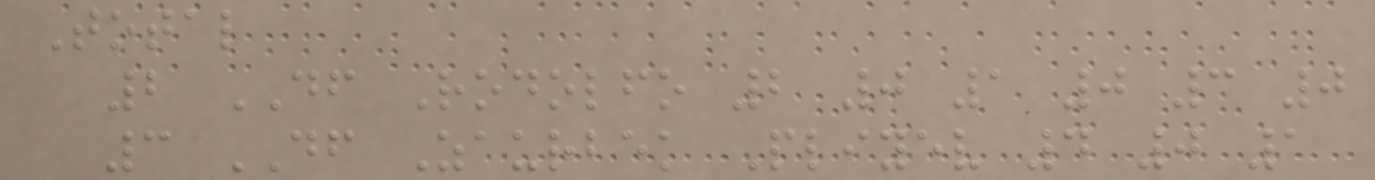Total
2 DF Rodolfo 2 0 1 0 3 0
3 DF Zaurbek Pliyev 4 0 1
